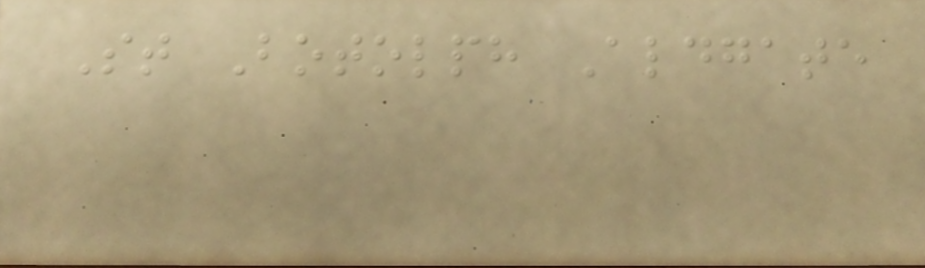St Botolph Aldgate
